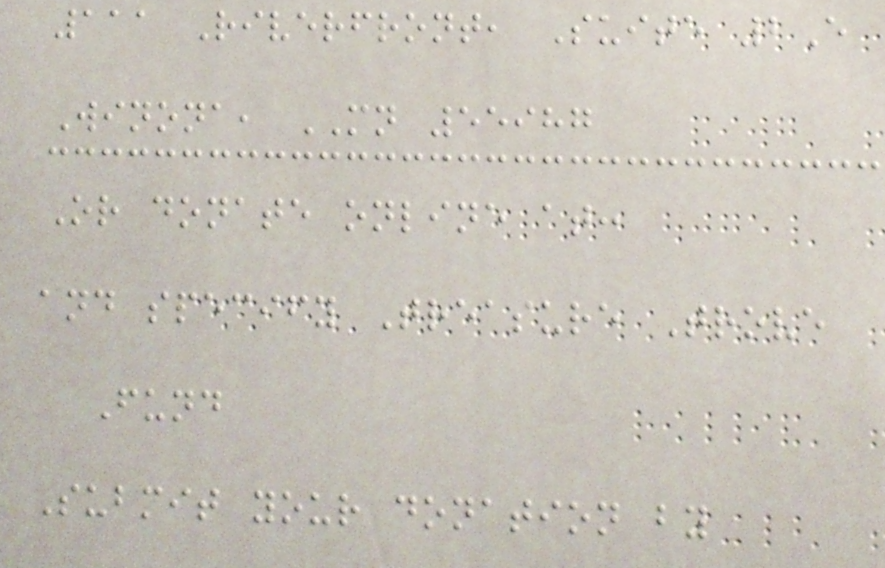111 Riverfront, Suite 2E
Winona, MN 55987
Or donate online at:
and specify Treasure Trove
Fund
Submit your donation by
